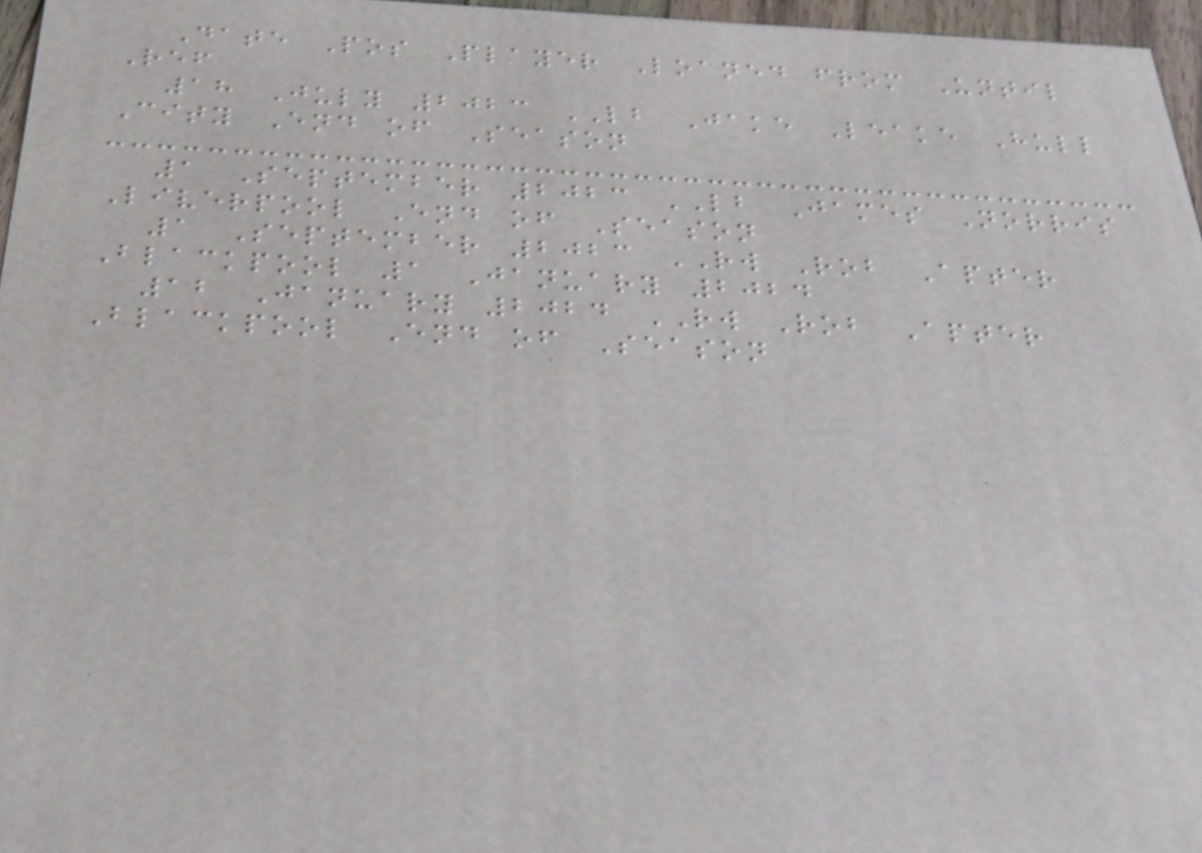Date Pos Player Loaned from Until
Ref
18 July 2023 LB Jake Leake Hull
City End of Season
1 September 2023 LB James Norris
Liverpool End of Season
1 September 2023 RW Rob Apter
Blackpool 1 January 2024
12 January 2024 RW Rob Apter
Blackpool End of Season
